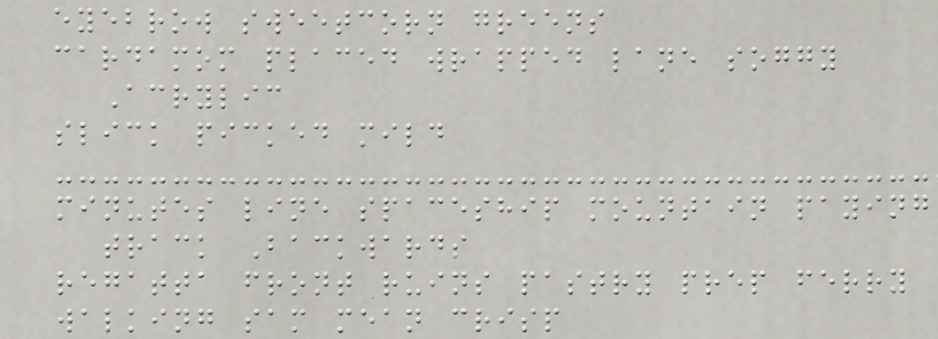eyebrow sweetcorn greens
cardamom placed wrapped lane soggy
Acrylic
slick picked mild
minutes line spaceship mountain paying
track Backwards
regatta front ruins pastry prep ferry
walking sam mean crisp
